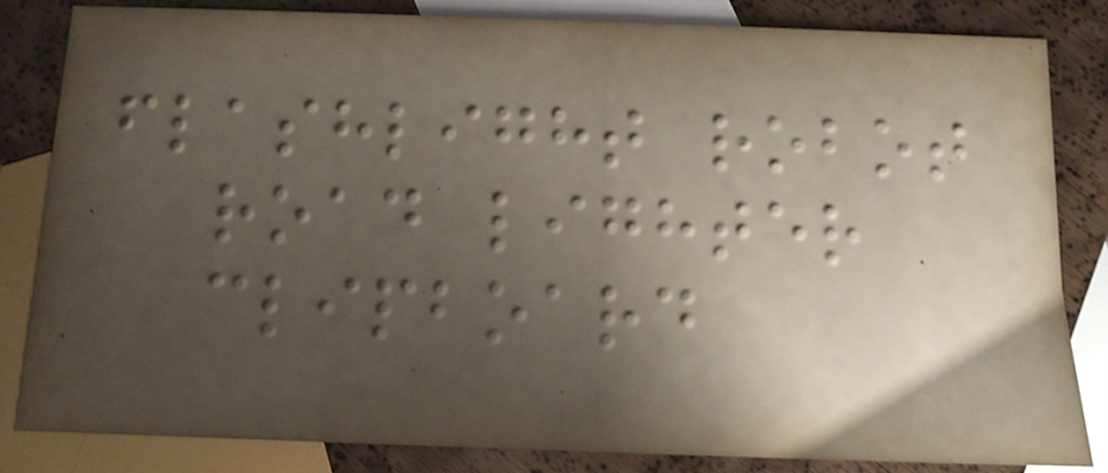flashlight robot
road lighter
clipboard
